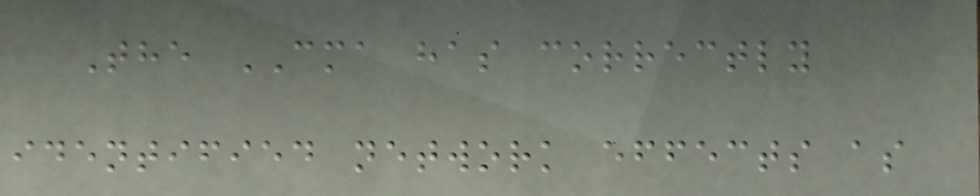The CMA has correctly
identified network effects as
